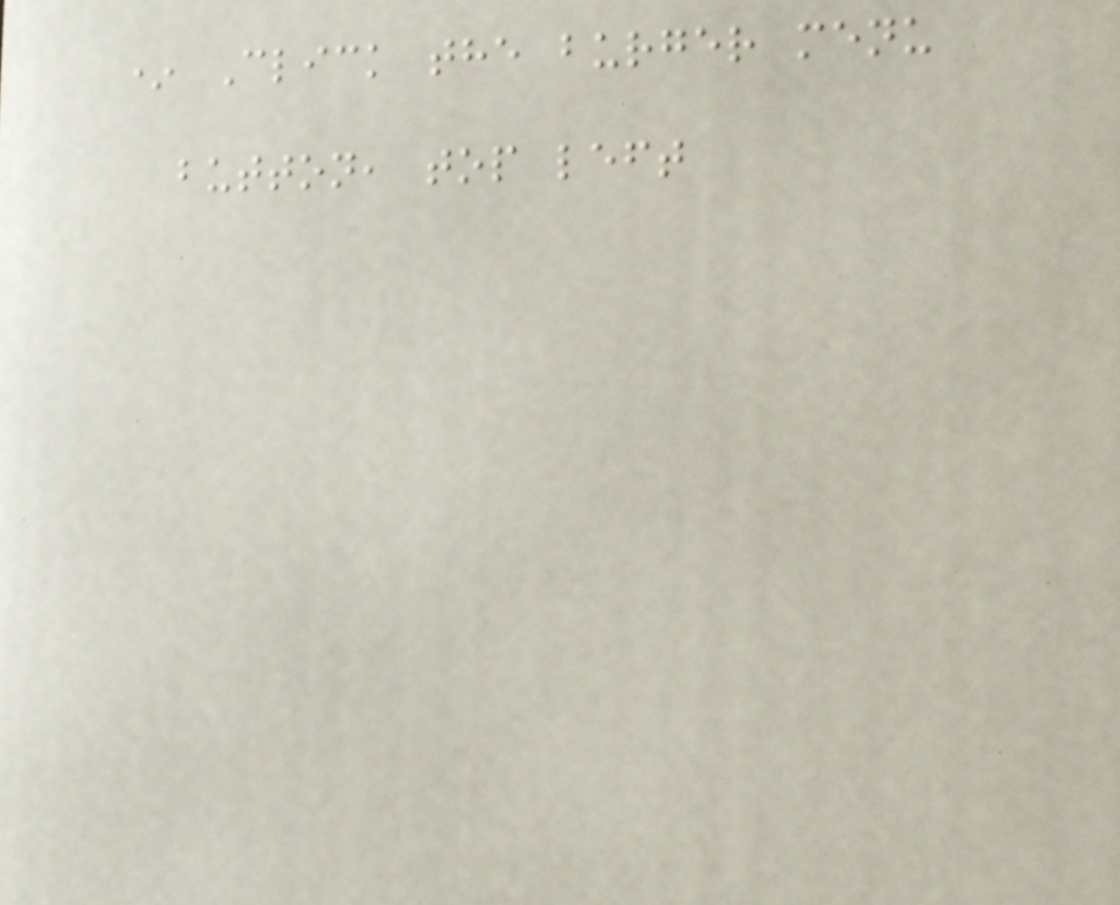* Click the burger menu
button, top left
